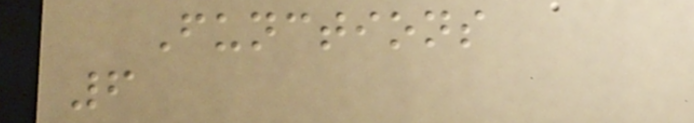Functions
6
